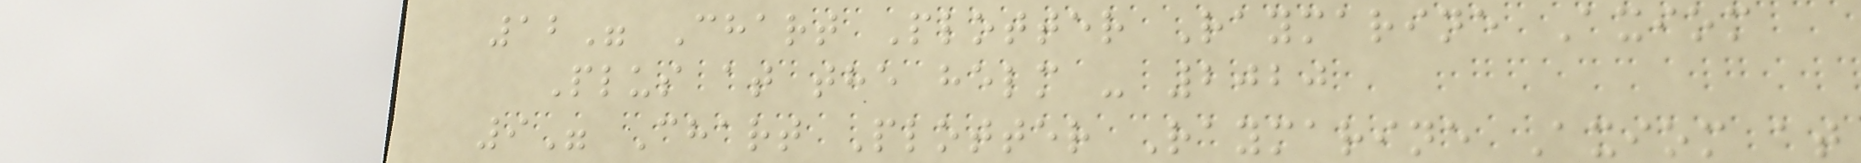12" Chart Plotter Raymarine Axiom
Plus at the helm - 2020
9" Chart Plotter Raymarine Axiom at
